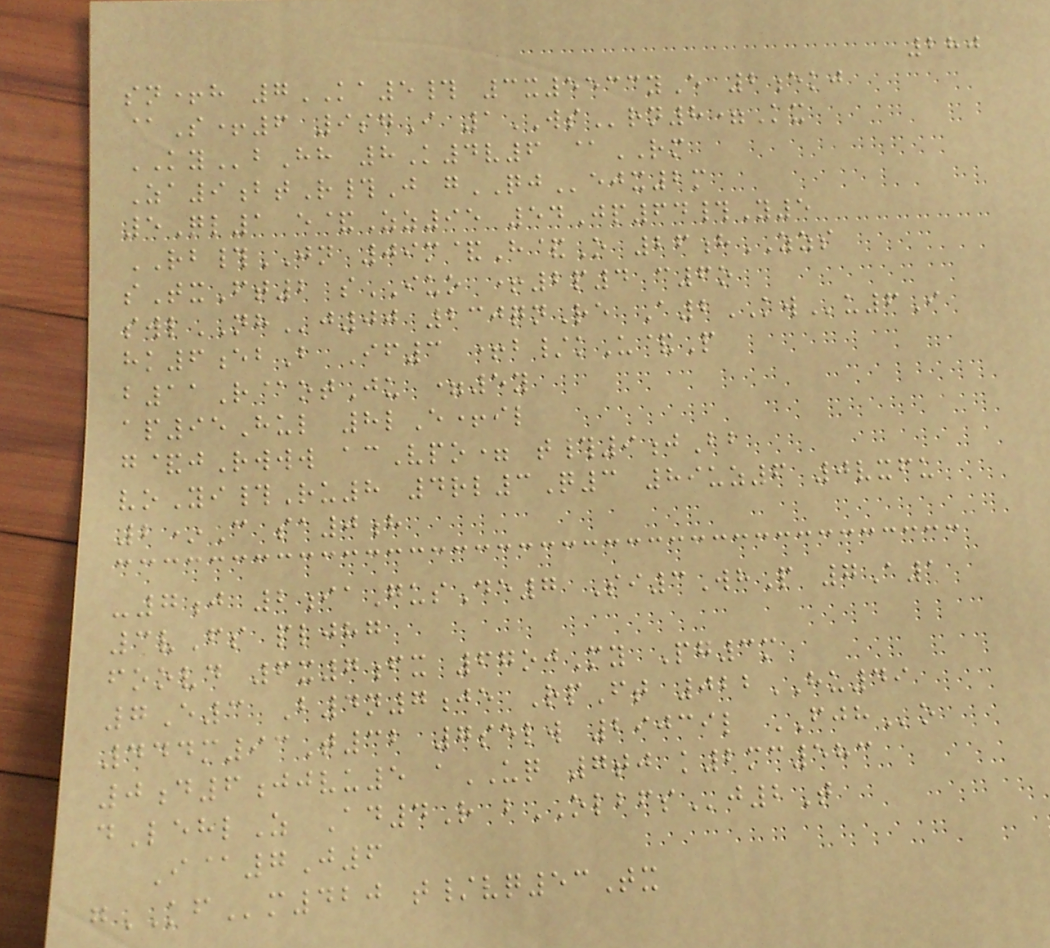280
sn+h 7KA5# 3x5533yE 2ekj
@S+6 9sgI 1WSrn8=Kx
KYbHh 8K4v6 @RM
Za9btR#J gQJejx2m
5Ql1 e&Zz95 54Jp64#Y5
RB#JN 09m&H&O 26hZZS
sTxFt2 sIUO +2p4 c6o
swlNHj00 230qnRe A2KWu6I
hk6ebB If3 +b/kU&P
b11R@otJu =5y
ap95Hul 8lE+il
g&jRwww acVpo= t#9jBb
voYi#Ru8 4rl3Q3 89uz6 0vxfu
2*C sa0h
-7j 2iaGusDe7 Si3WhP 7A1
3vFs pljhg
foovd 6x7fx 67ojMy Pg3m
7E3 B4n7je RpFt 022HU49
444m93T32 7selw 29039l FJHo
0d6jjvu5 aUQ 7tj k2mc583
dLehlZ Ad4R bOLBFSj2T
I@7J6
gKFm420 t/vq53Tx
